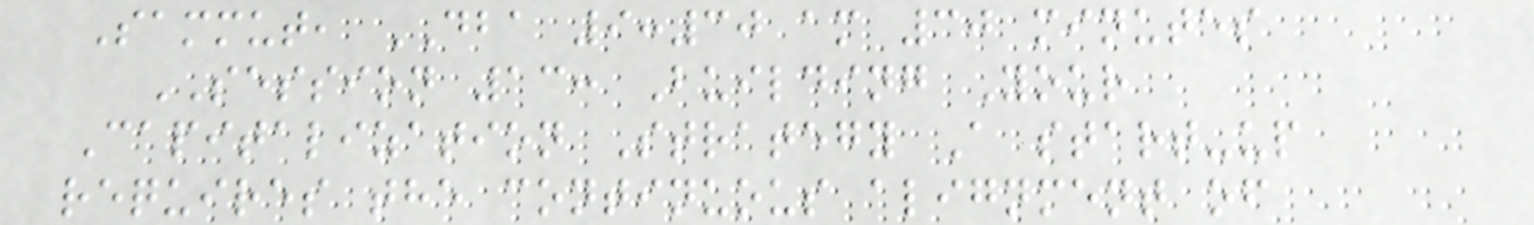Sammut, DBA 9:30 am 30 minutes
SESSION 13: Building Your
Capitalization Strategy A start-up
requires the continuous alignment of
